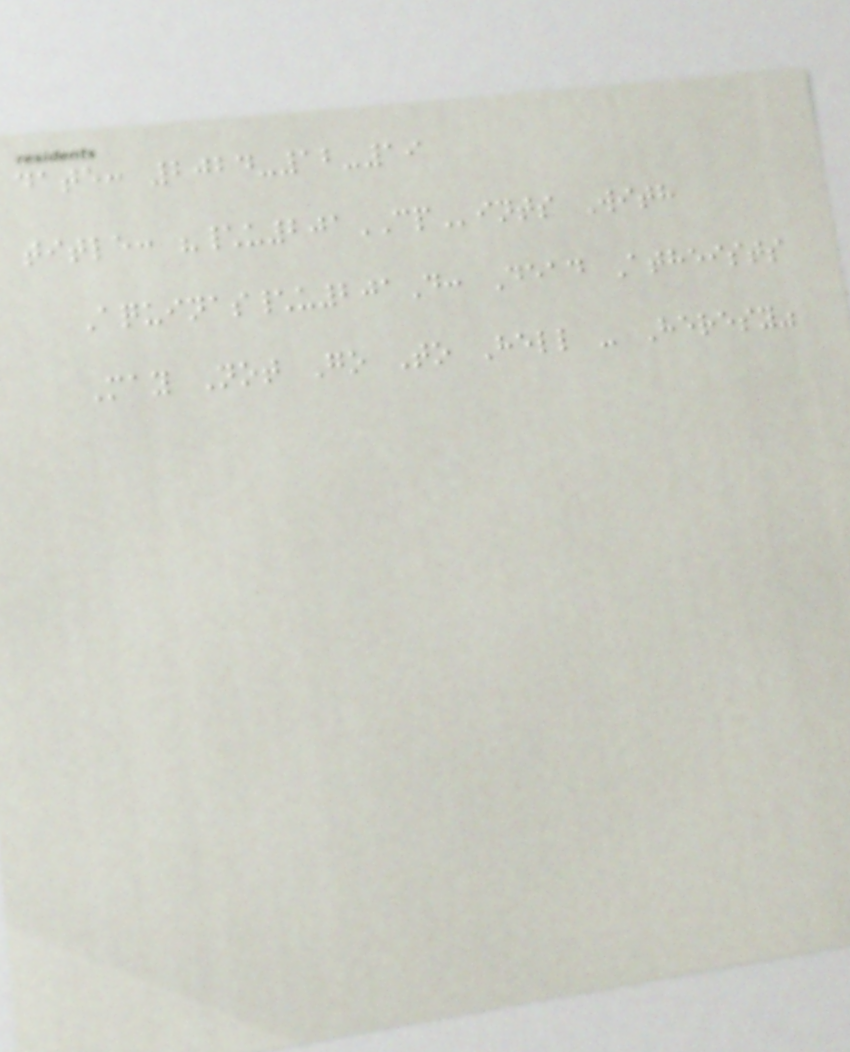date: 2024-12-19
title: "\u201CPints With
Aquinas\u201D: Dead Atheists
May Not Go To Hell - Heresy"
